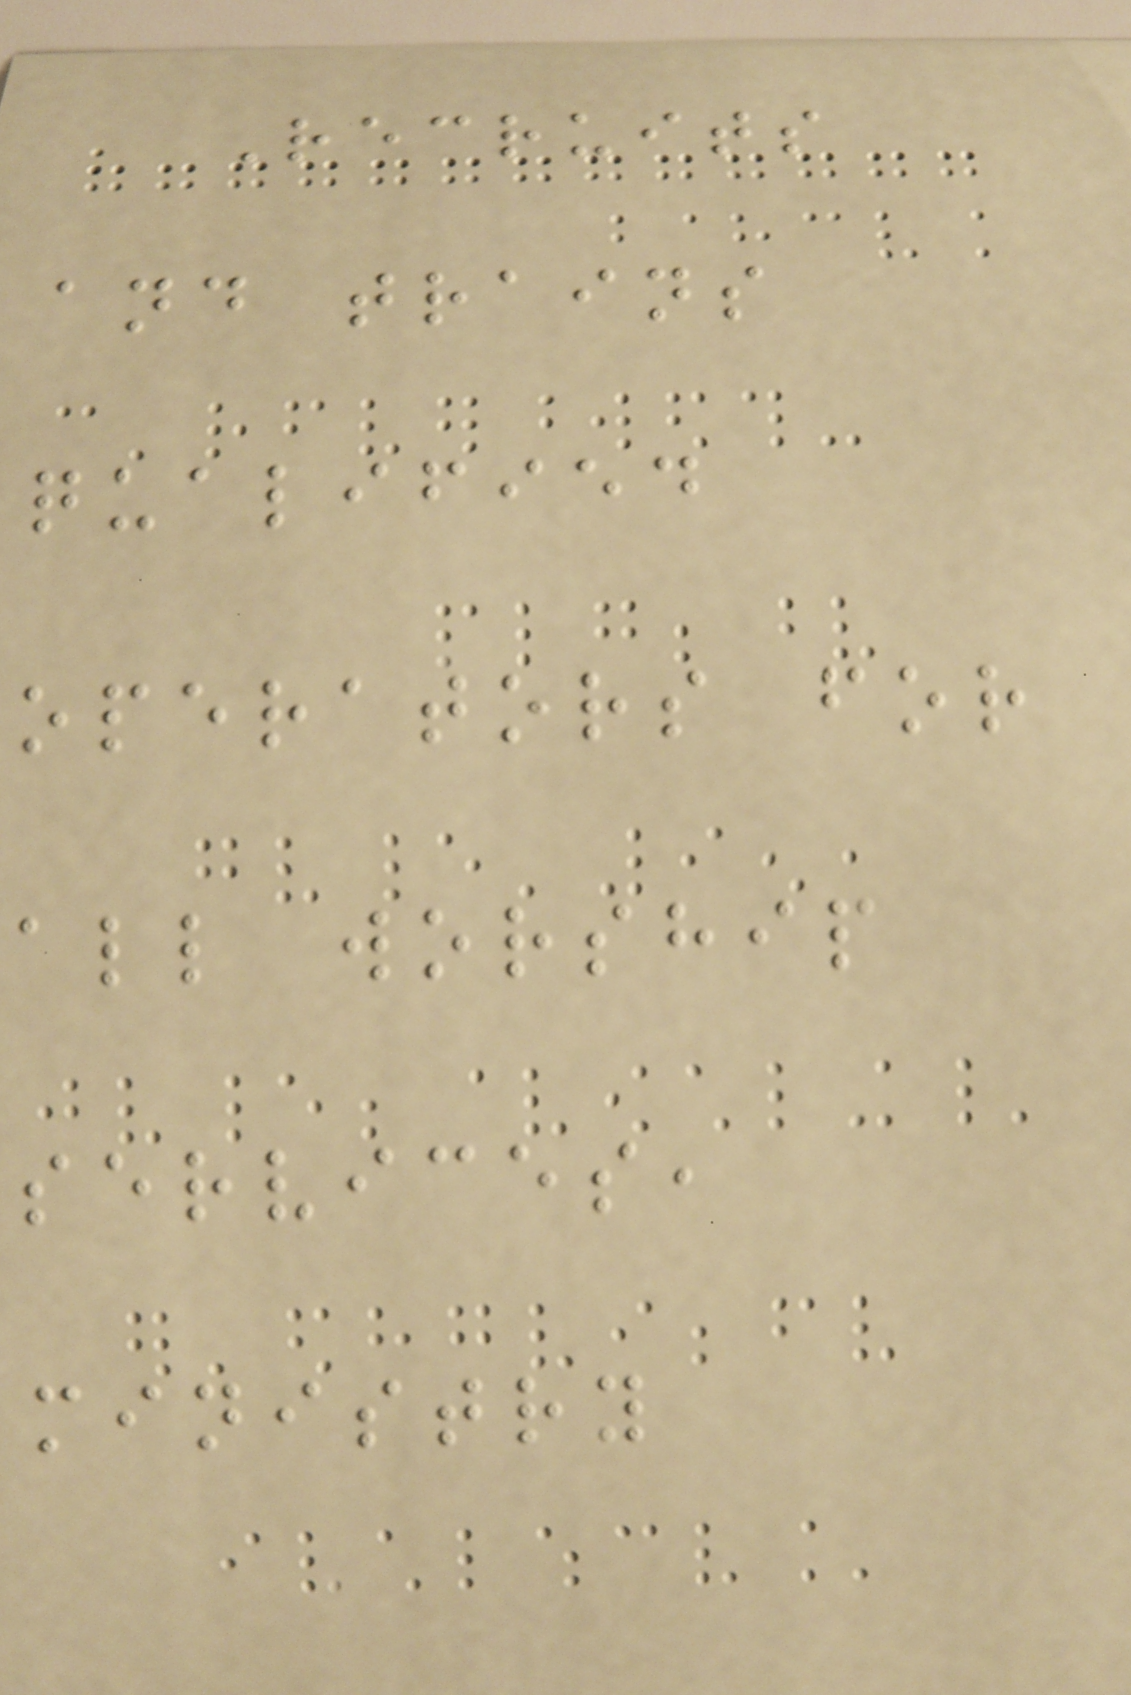Recruits
and trains
qualified
operators for
all worship
services,
ministry
